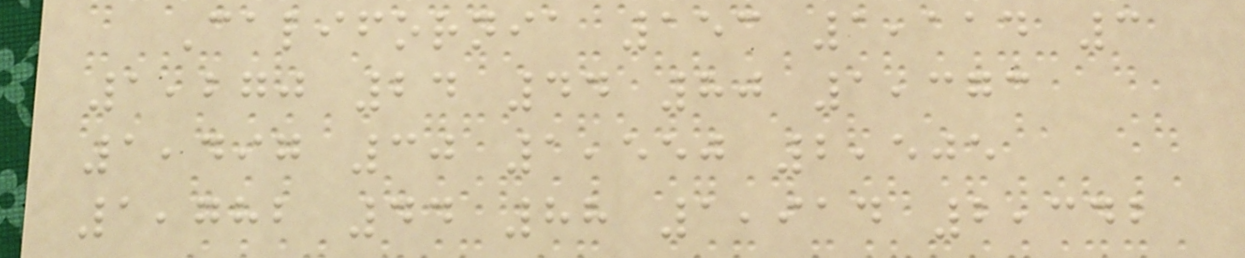California 153 1,114 3
1,270 24 44 80 1,373
1,497 30 1,550 2,505
1,782 44 88 1,914 2,342
